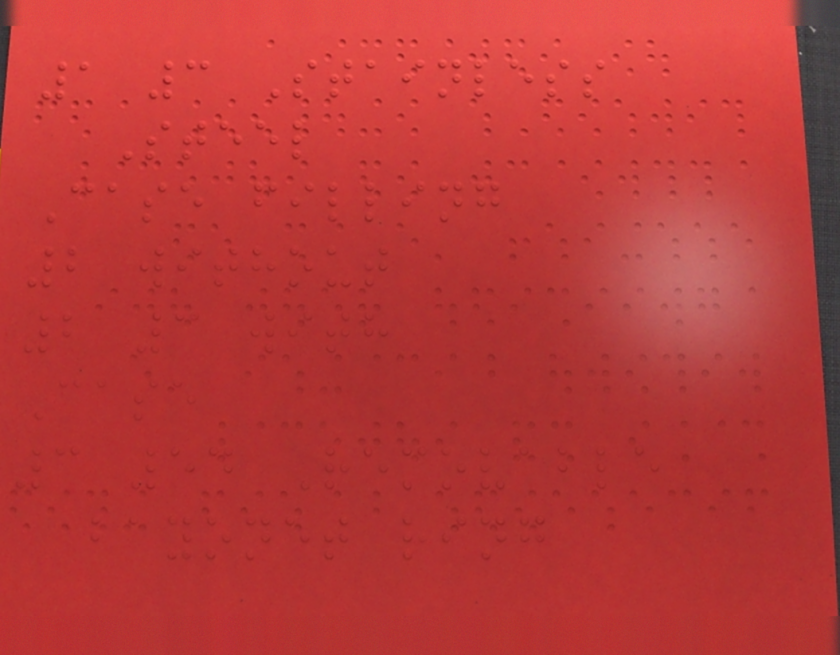1 3 Stainless
Steel
Case filling
2 without
2 3 with
Case
3 54 Removable
bayonet ring
